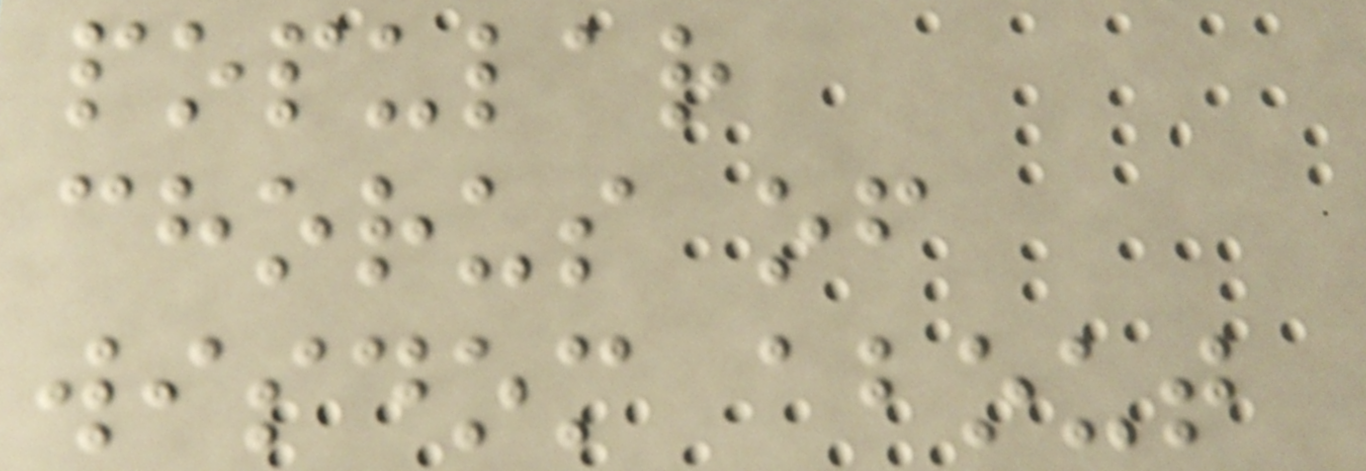popular
chorus of
wisdom about
